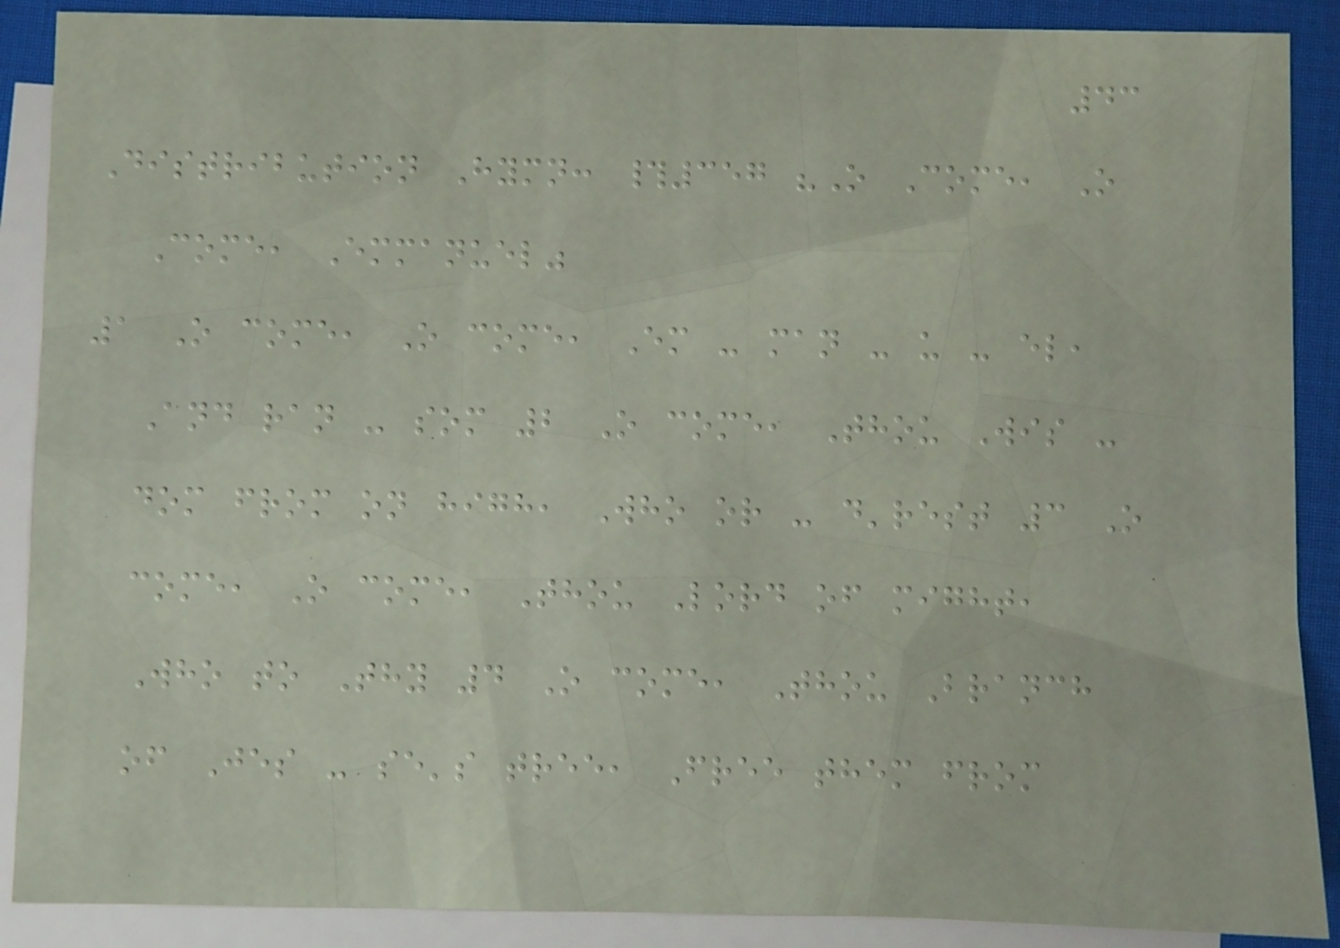43
Distribution Hymn: #357 "O Come, O
Come, Emmanuel"
1 O come, O come, Em - man - u - el,
And ran - som 2 O come, Thou Wis -
dom from on high, Who or - d'rest 3 O
come, O come, Thou Lord of might,
Who to Thy 4 O come, Thou Branch
of Jes - se's tree, Free them from
